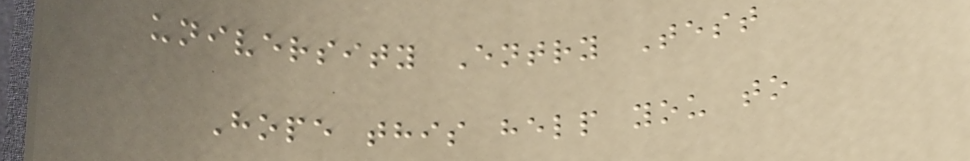university Entry Test
Hope this help you to
